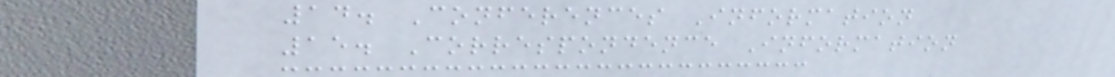14. Conferences Information
15. Correspondence Information
